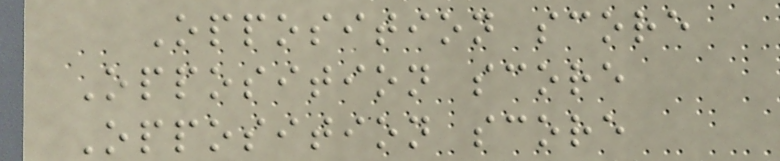Opposition score
Opposition score
Opposition score
